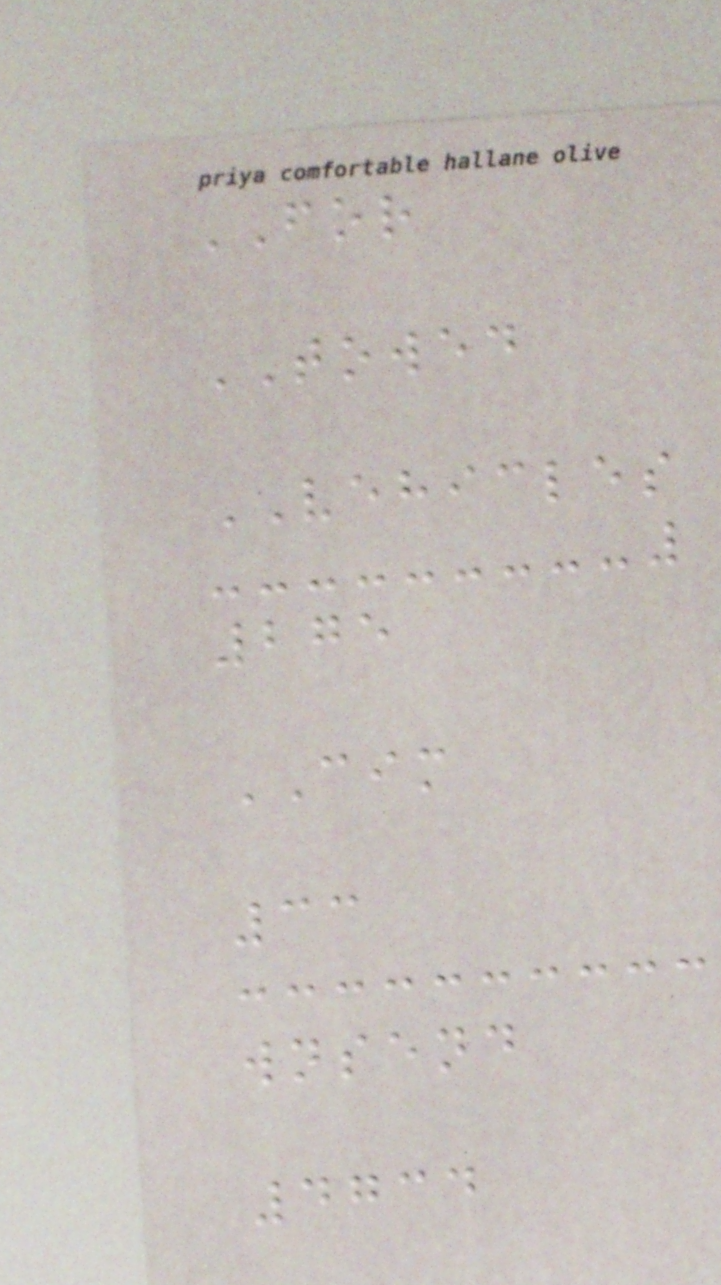FOR
TOWED
VEHICLES
275
CIM
33
wnsend
4734
